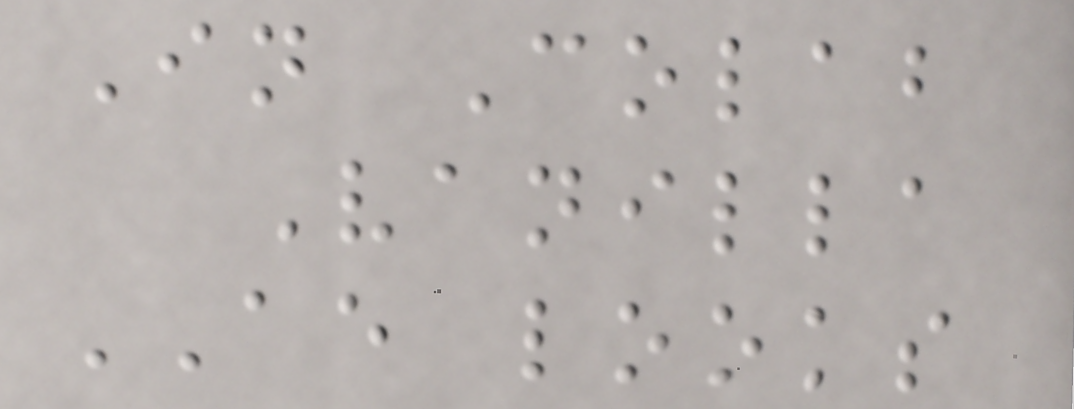In Colab
Vanilla
AE looks
